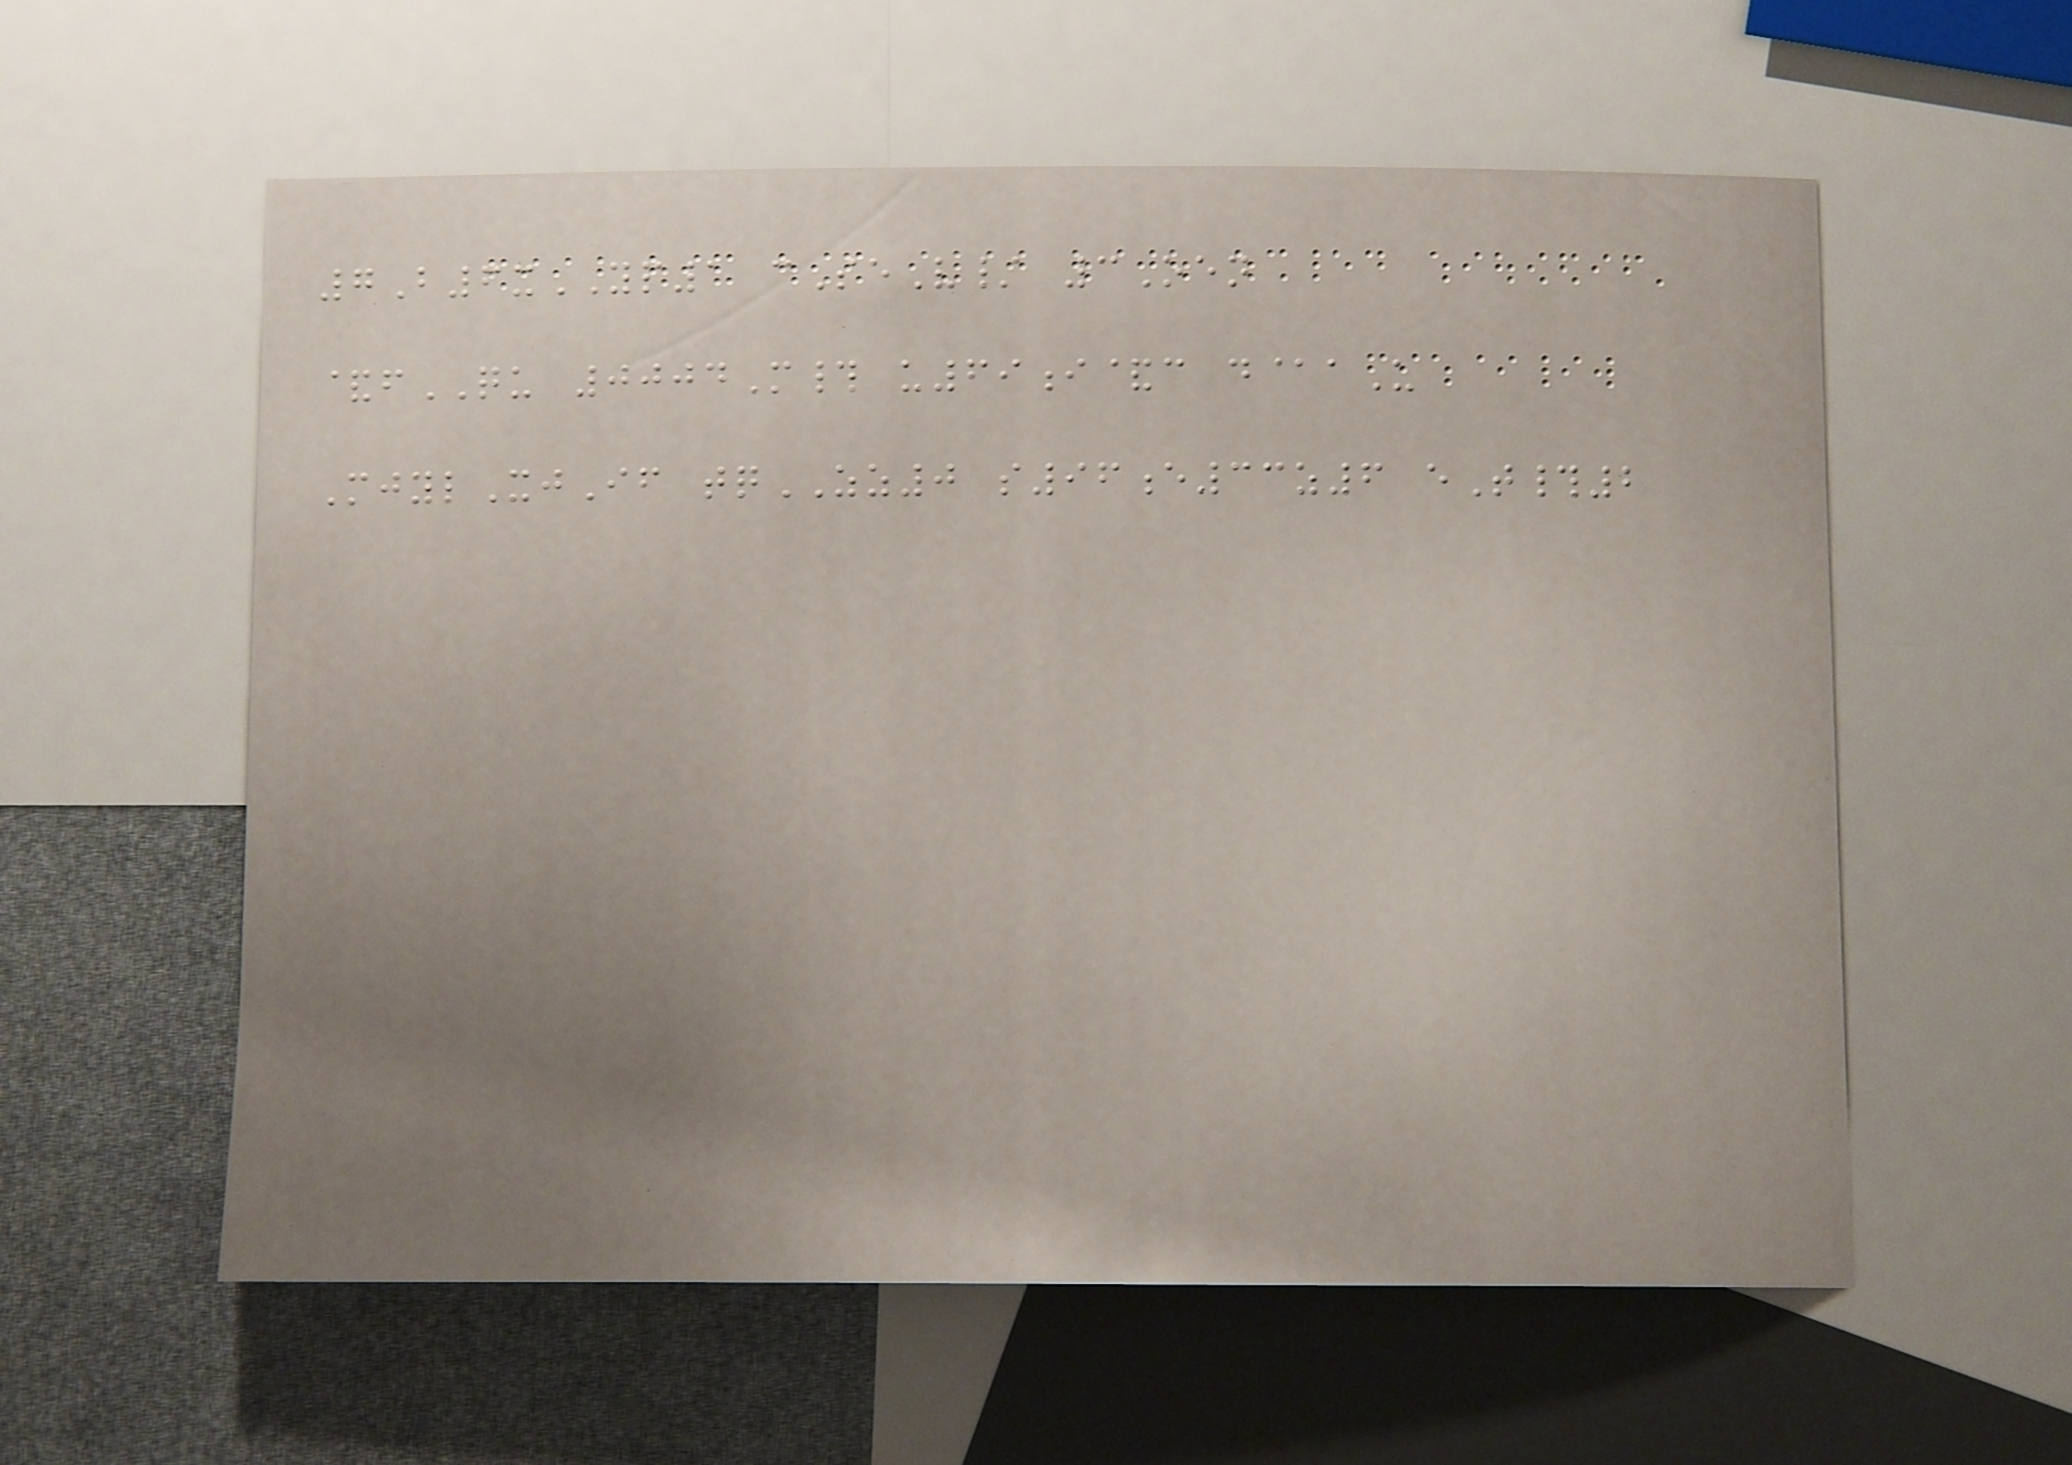7B6xYP1 cSeV/ 3Oen
&fQU 0004M# u69i&c d@aU
MjylXjIf tqZZ0 s96e33z6 eT#2
